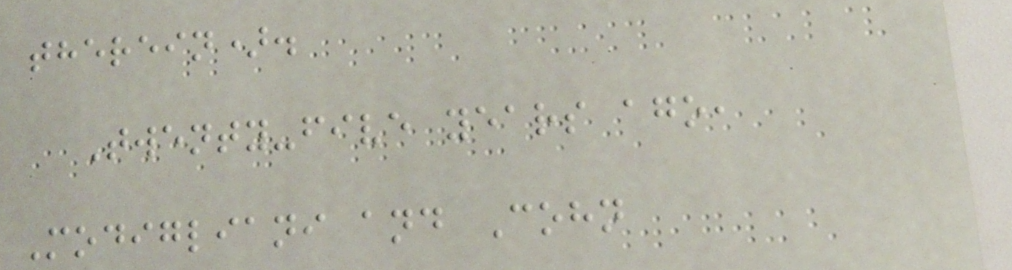therein).
Twenty-five years ago,
Modigliani and Cohn
